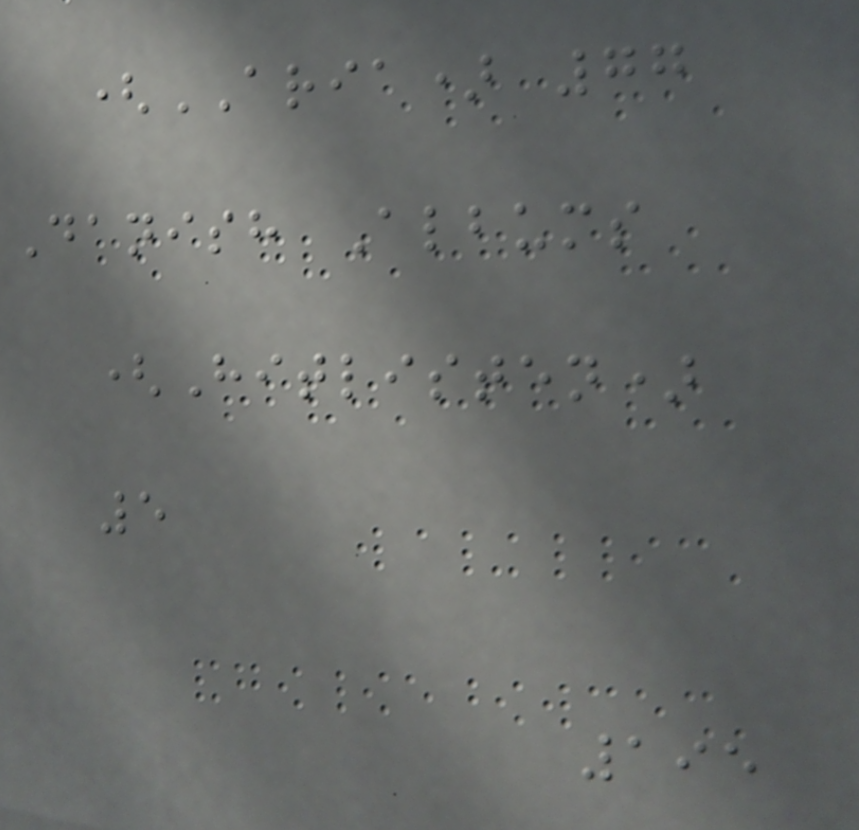(ARIA) 77
Danish Albums
(Hitlisten)
5
195
